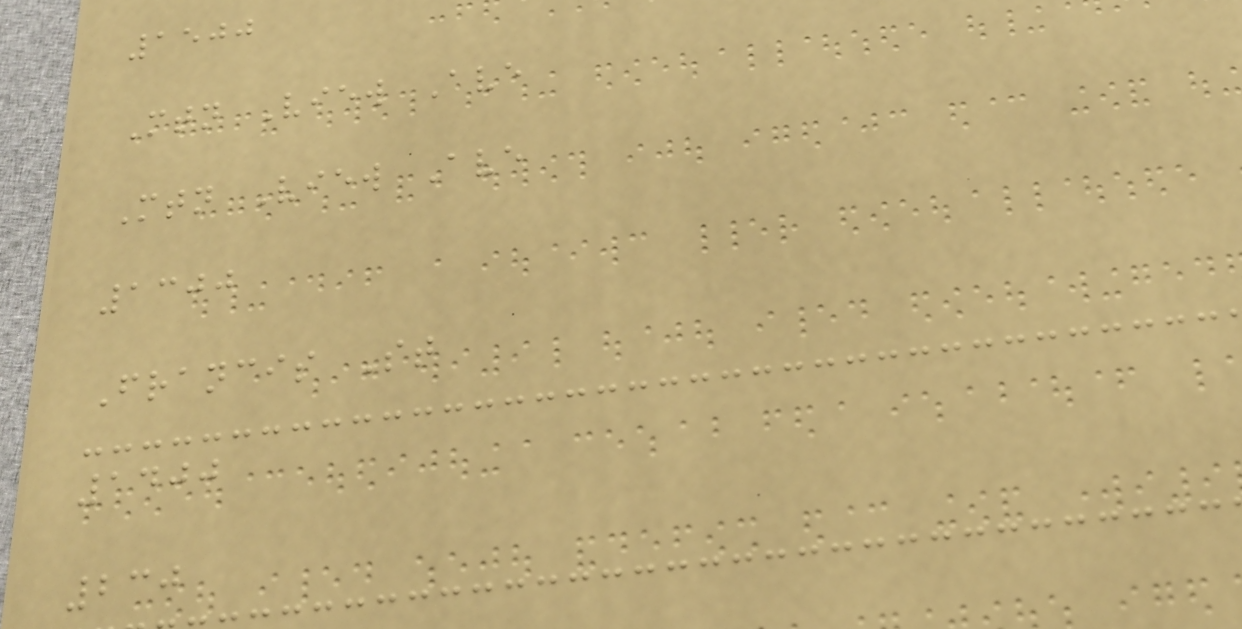1500
Mtn View Ave
Mtn View Ave
1300
Francis St
1400
230
